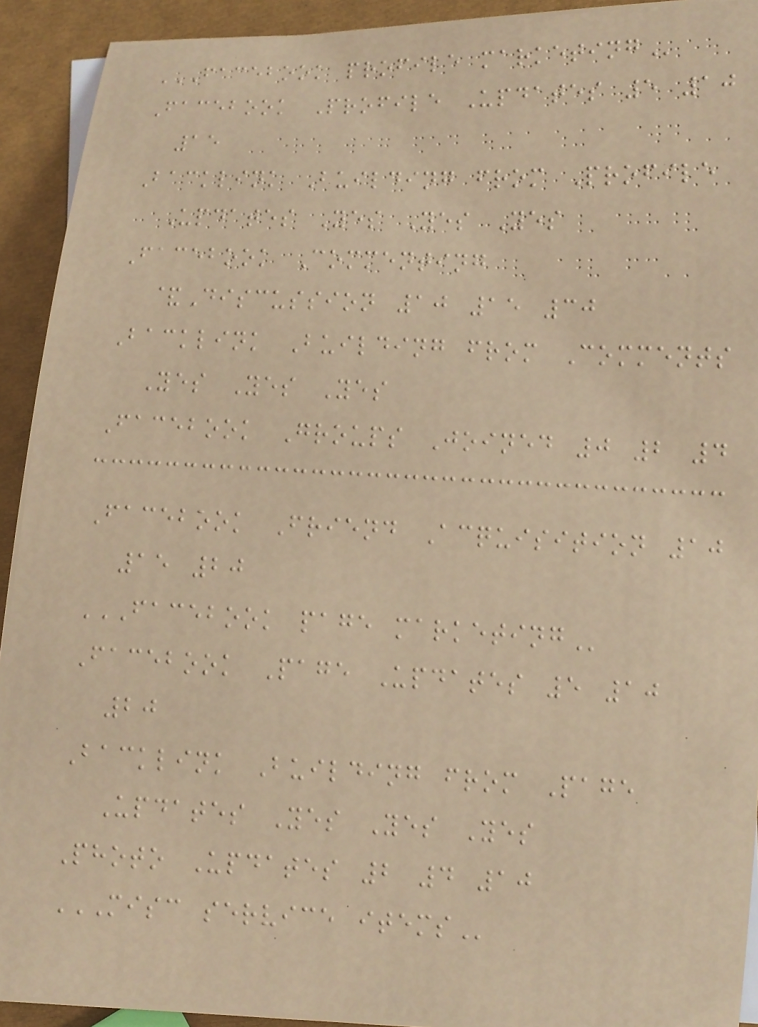FACEBOOK PROFILE MARKETING
Facebook Profile Updates 5 10
15
Backlink Building from Profile
Updates Yes Yes Yes
Facebook Commenting
&Discussion 10 15 30
Backlink Building from Comments
Yes Yes Yes
Facebook Groups Joined 0 2 4
Facebook Friend Acquisition 10
15 20
FACEBOOK PAGE MARKETING
Facebook Page Updates 5 10
20
Backlink Building from Page
Updates Yes Yes Yes
Photo Updates 2 4 10
MISC SERVICE ITEMS
